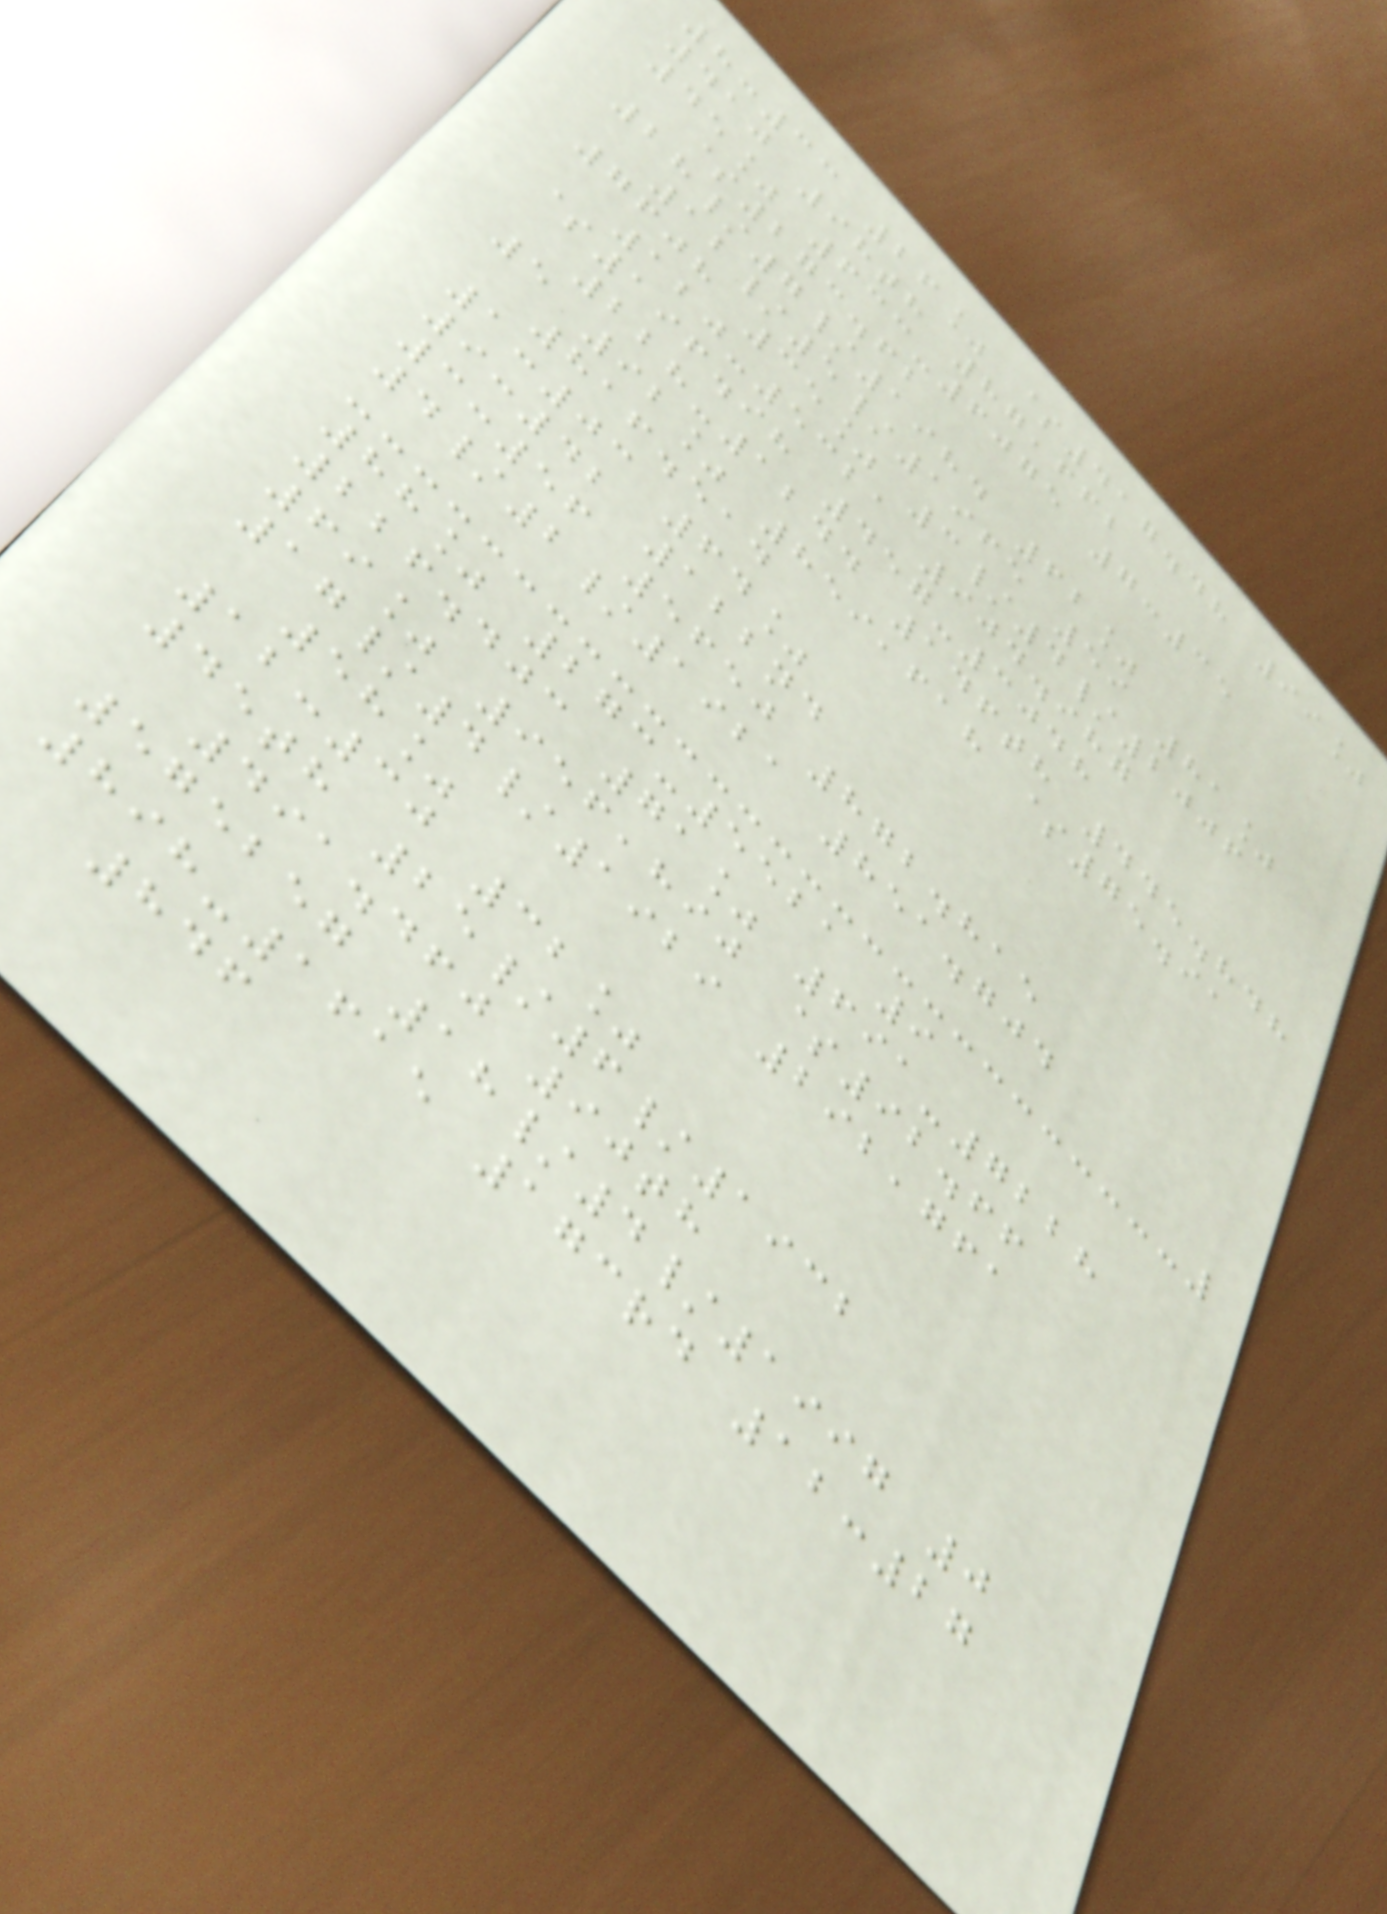8:33 26% $417.48 99%
410 98th 87,662
45% 633-6075 7:35
$273.62
28/7/1984 62%
12/5/1965 59 81%
7608 35% 3/4/2006
120-5321 904.987
$196.98 457-3048
228-1244 146th 445.848
5 92% 859,618 $75.91
816.514
1:03 64%
9:42 122nd
3:56 5650 872.815
4/2/1921 851.704
88% 273-5521 9
226.403 71% 691-7228
69% 956,890 $92.66
17/4/1929 292,761
58%
12:30 32%
45th 25/6/1932
491.460 90th
575257 18/4/1997 0
898-1615 173rd 12:27
846
